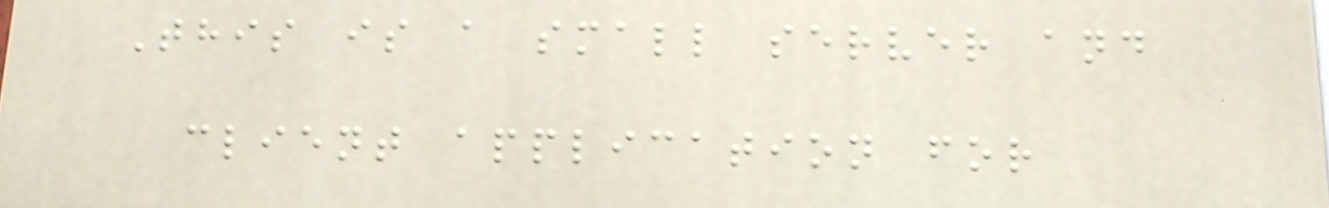This is a small server and
client application for
